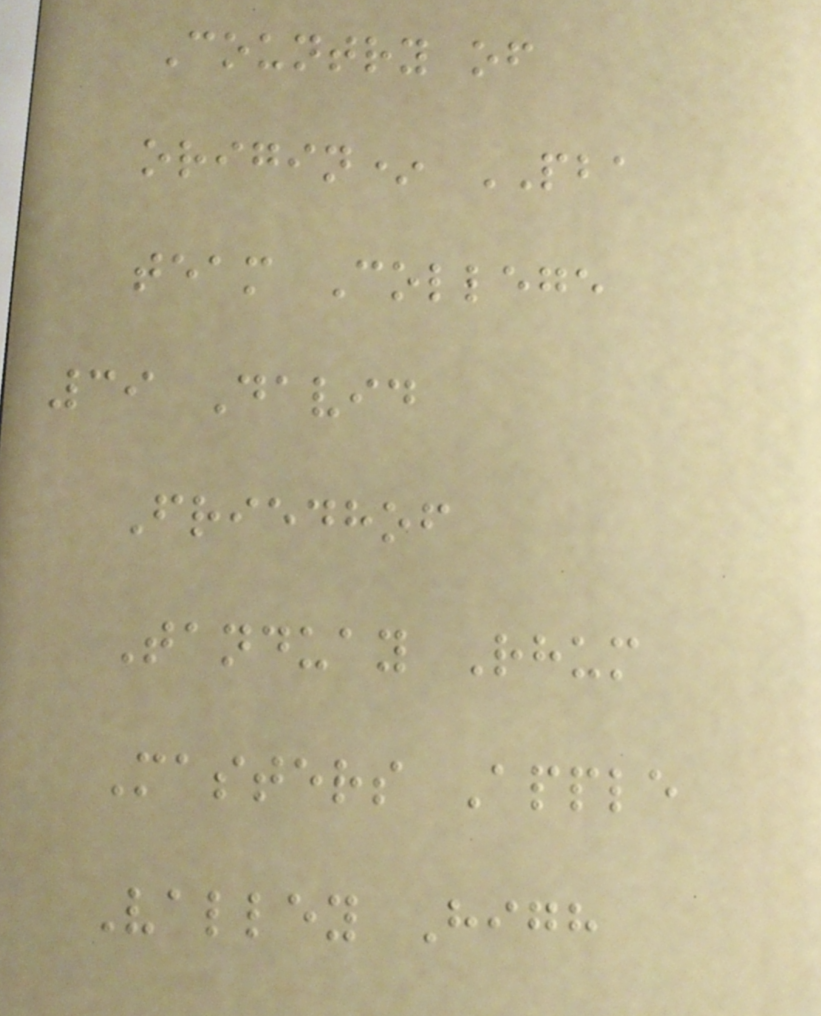Country of
origin* PBA
team College
39 David
Friedhof
Tanduay Rhum
Masters Apple
Valley High
